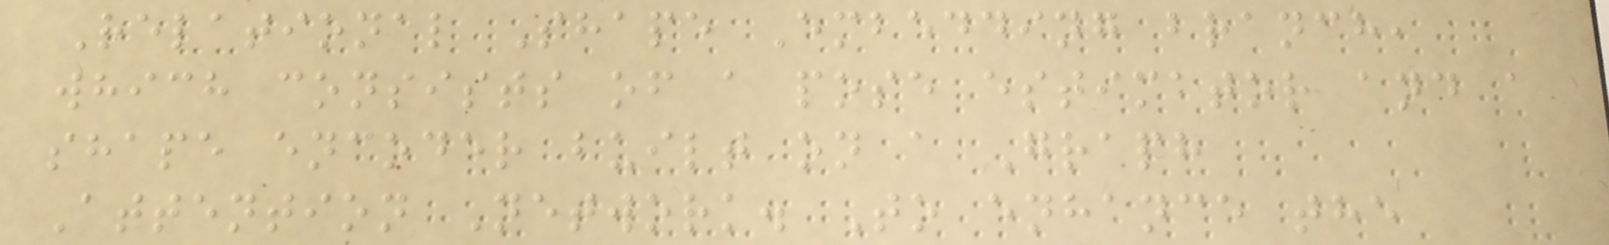Relational Shape Embedding branch,
which consists of a pose estimator and a
shape encoder built on a Graph
Attention Network. To enhance the
